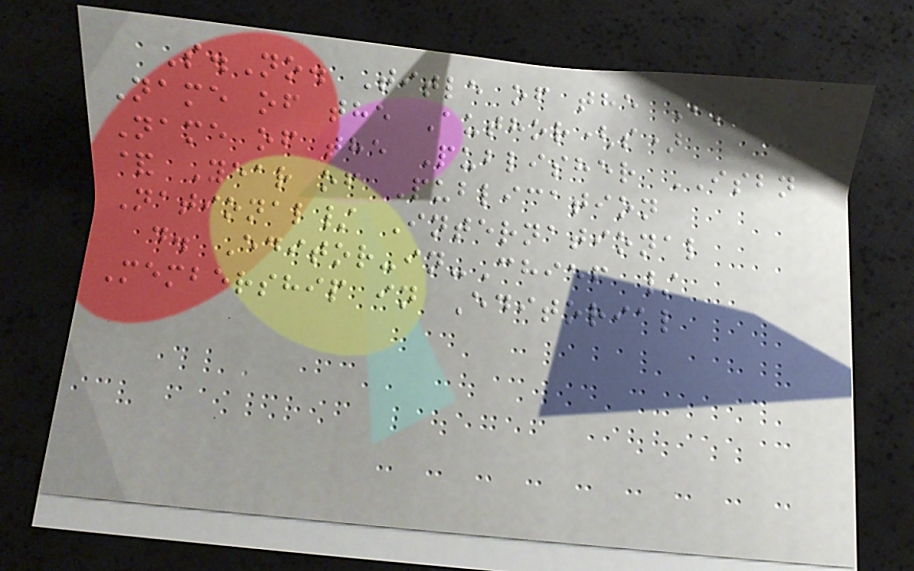S.No. Title of the Book
Name of the Author(s)
Name of the Publisher ISBN
& Year of Publication
National/ International
d. Editor-in-Chief /
Membership in Editorial
